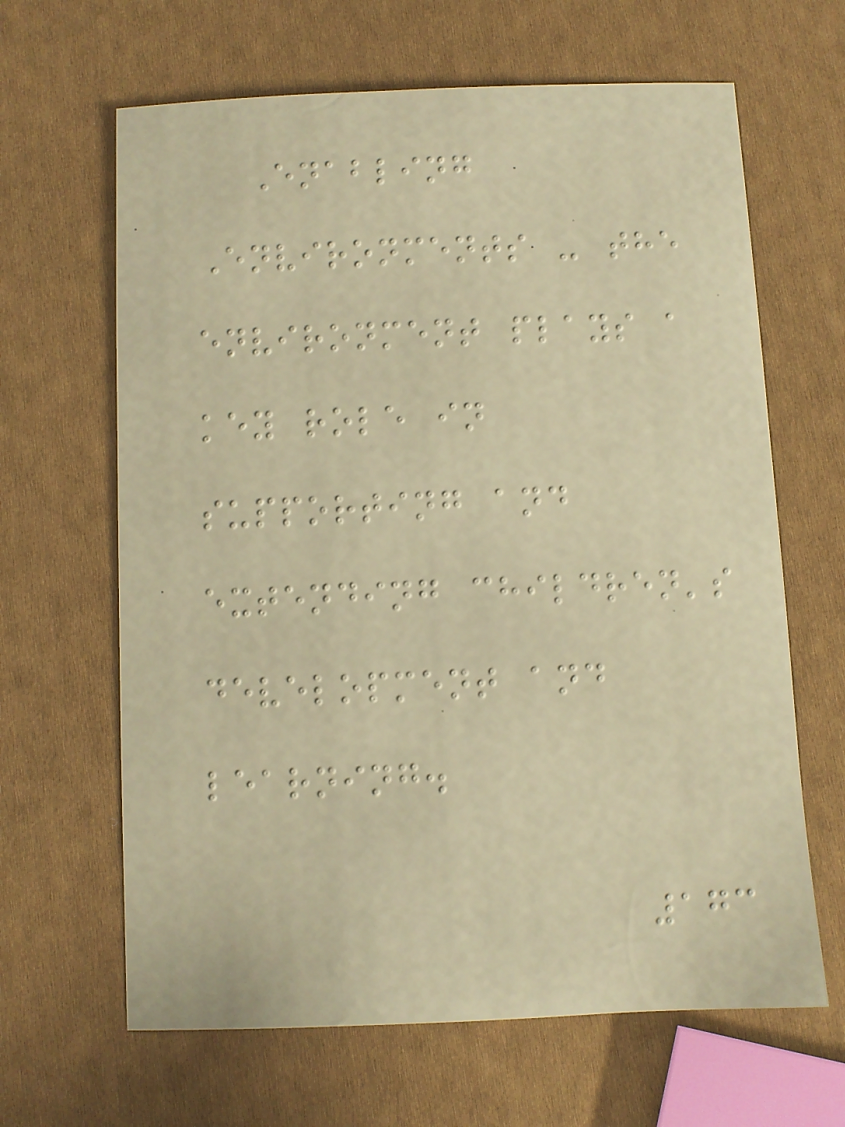Enabling
Environments - the
environment plays a
key role in
supporting and
extending children's
development and
learning.
173
